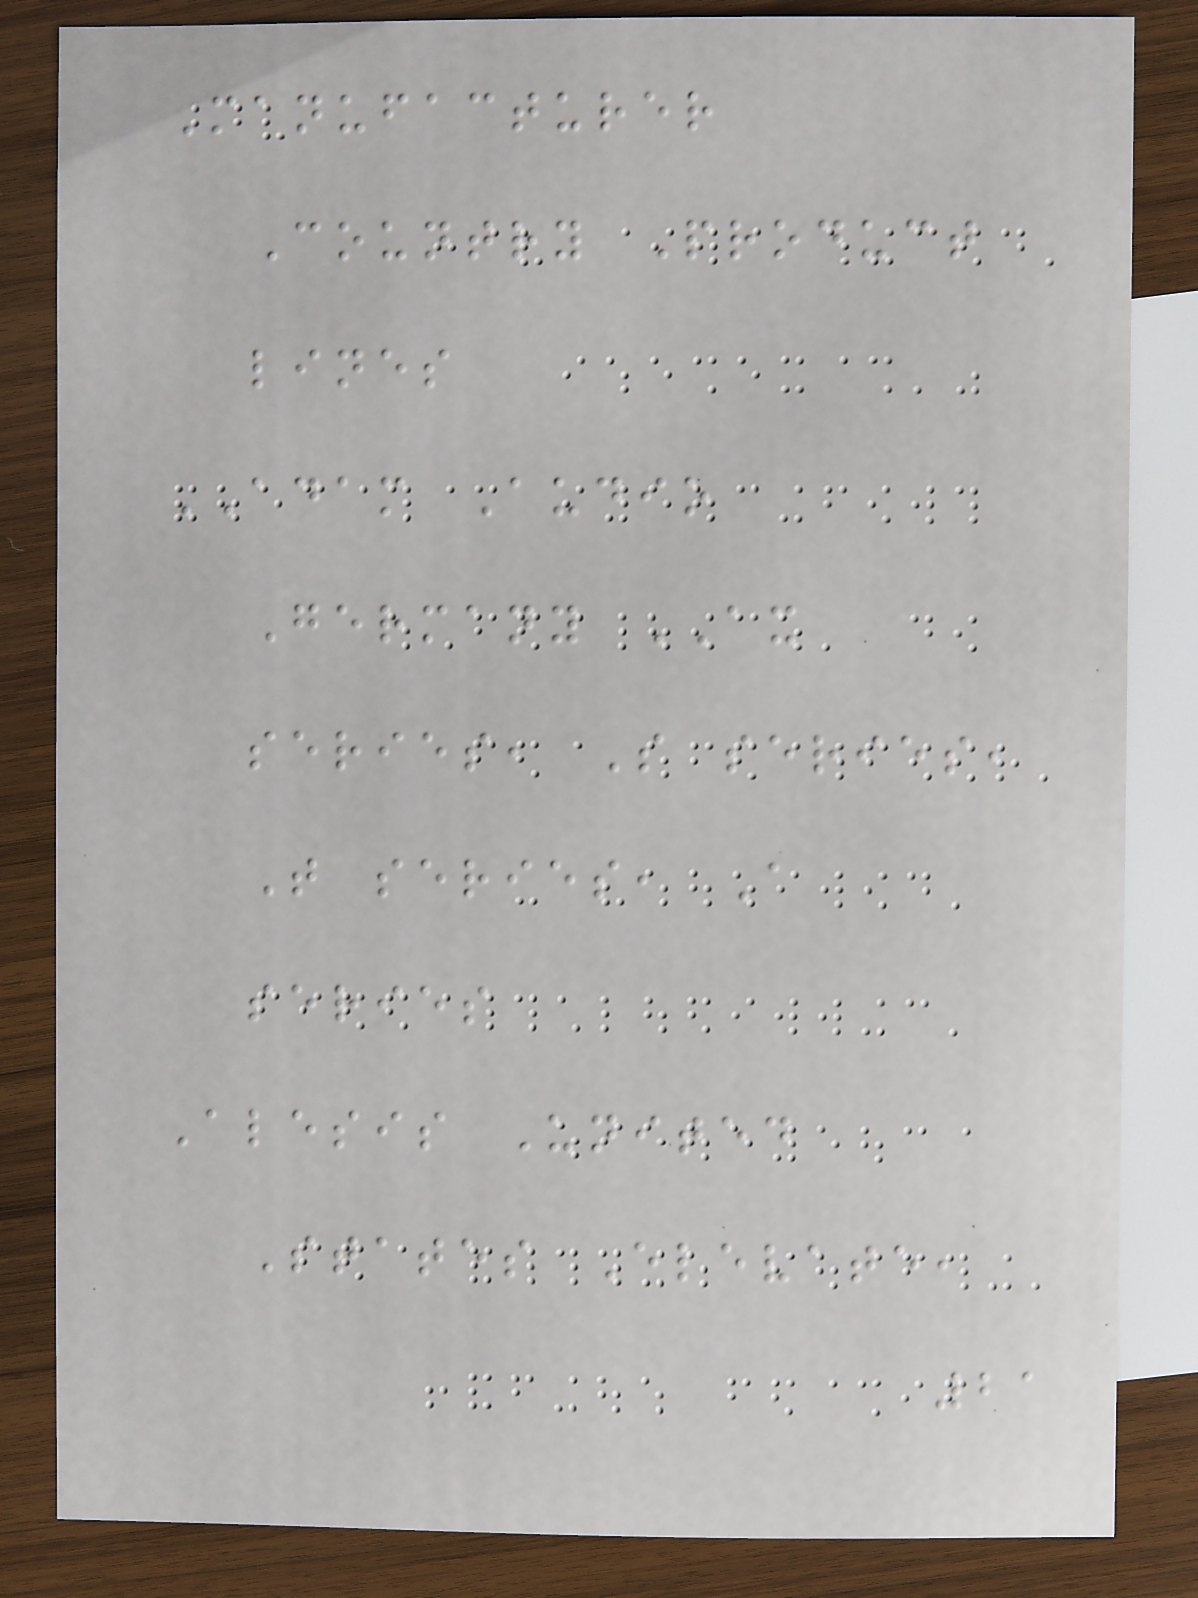Manufacturer
Country Product
lines
ADAM Audio
Germany AX
series, S series,
T series, A
series
Alesis United
States Elevate,
21
